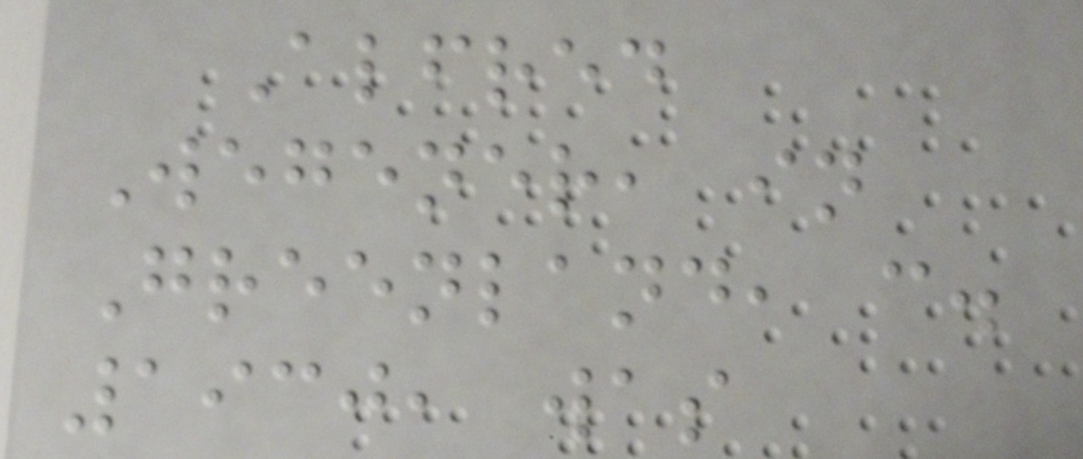Alfred
Wegener, in
Greenland, c.
1930, was
